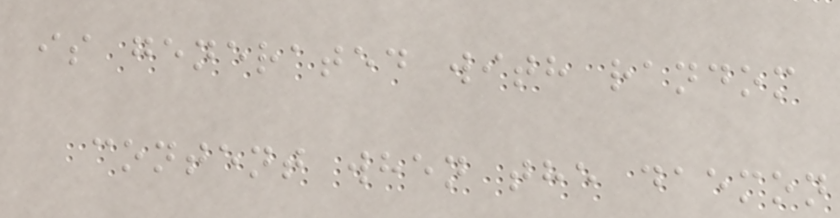is generated with random
content when the daemon
